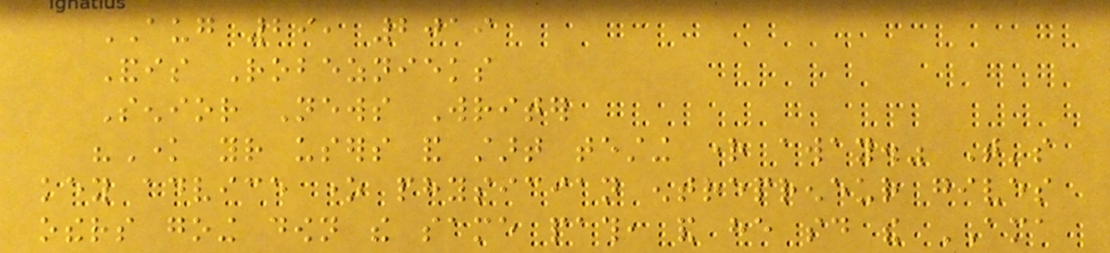AUG 29, 2019
Andis Robeznieks
Senior News Writer
"Know your users and start testing right away." That's
key advice one physician entrepreneur gives
others going down the same path, and he said the AMA
